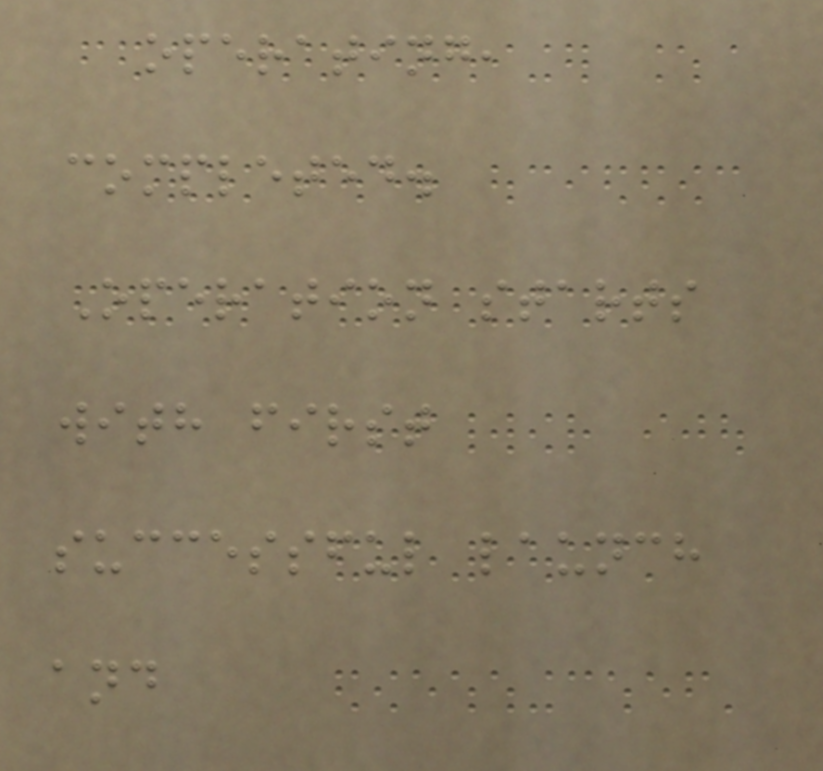operating,
completed.
Operation starts
with first
successful launch
and
